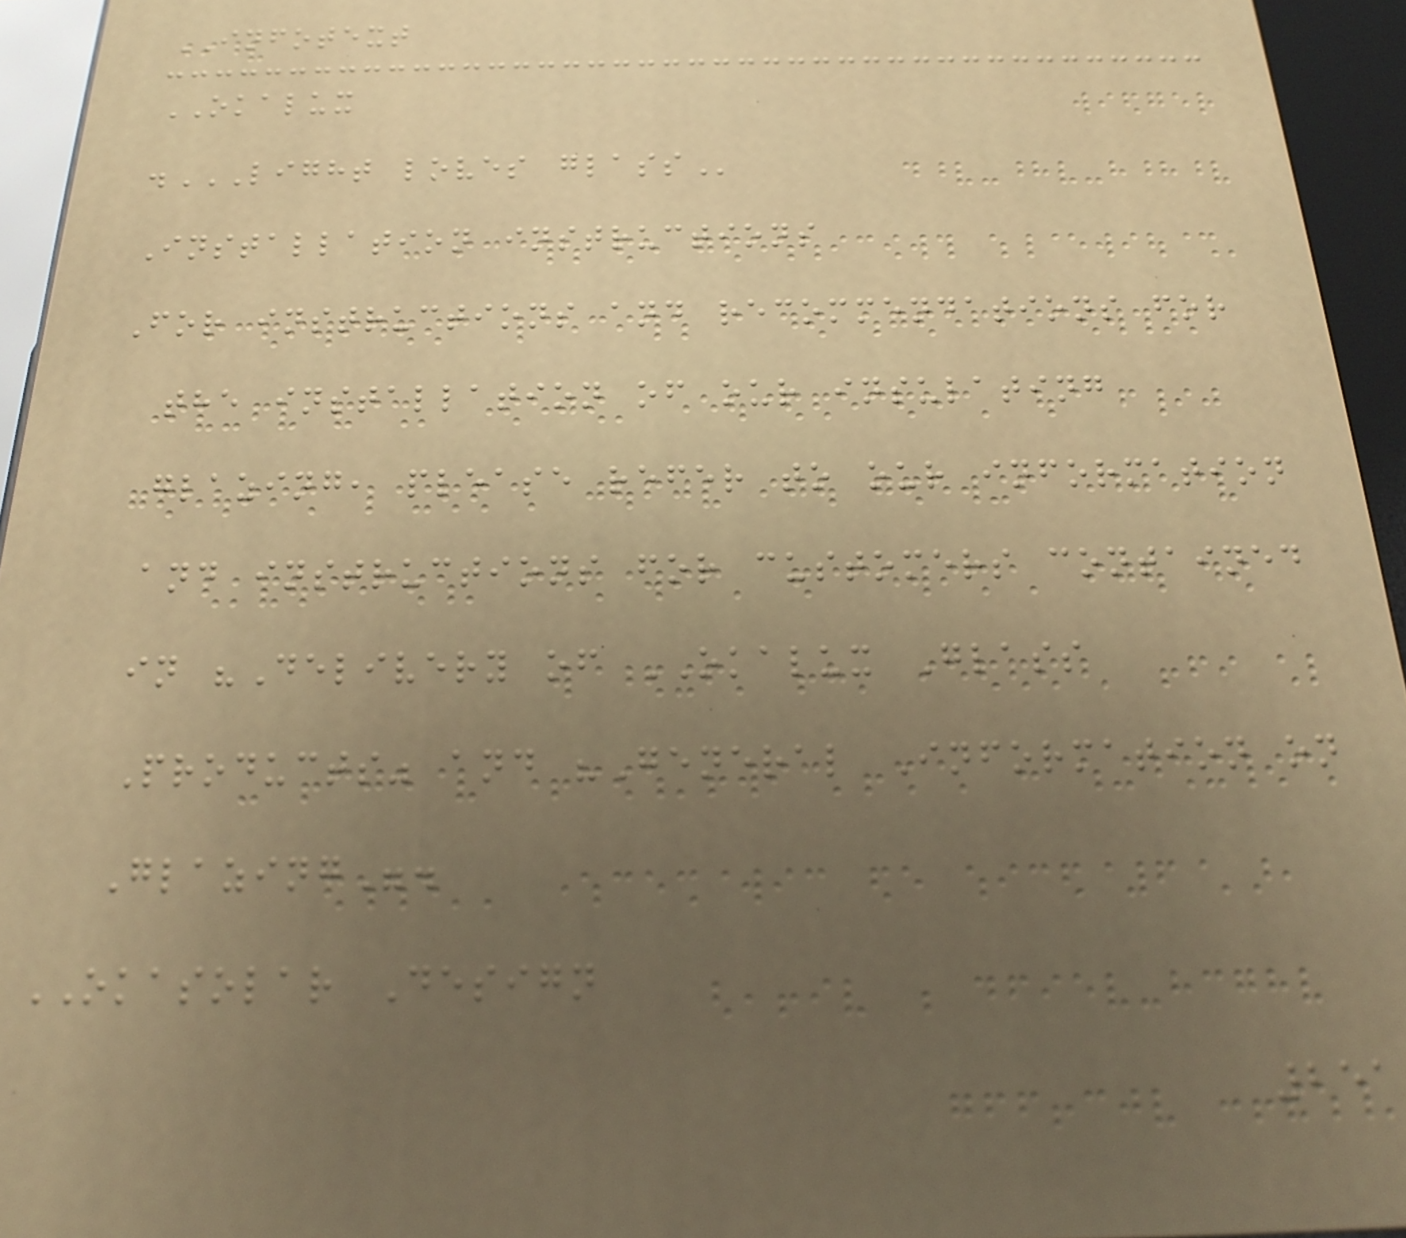INFOTEXT
OKALUX
.LIGHT LOVES GLASS
Installation instructions
For instructions and recommendations for
the installation of our insulating
glazing, please refer to our information
and instructions for customers contained
in "Delivery of OKALUX Glass
Products" and "General Information on
Glazing".
OKASOLAR Design
251
